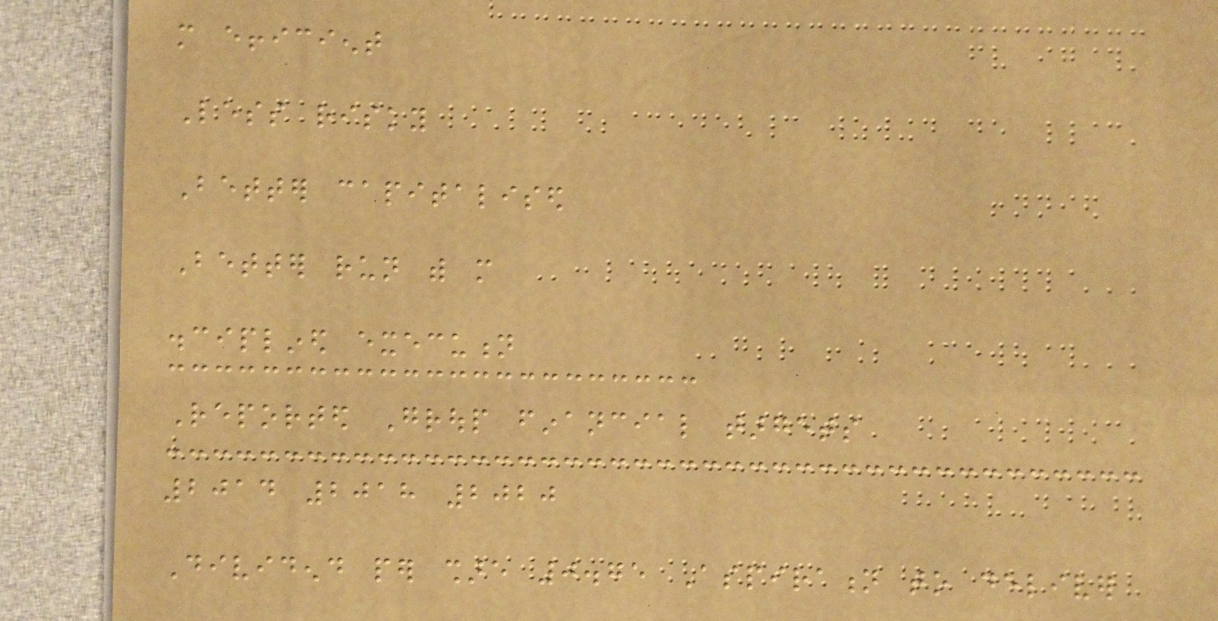more efficient
Less risky
Better capitalised
Better run with more
disciplined execution
Reported Group financial targets
2014 2018 2020
Dividend per share 0.75 Aspiration to deliver
